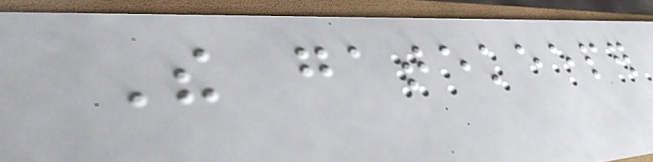The gatekeeper
